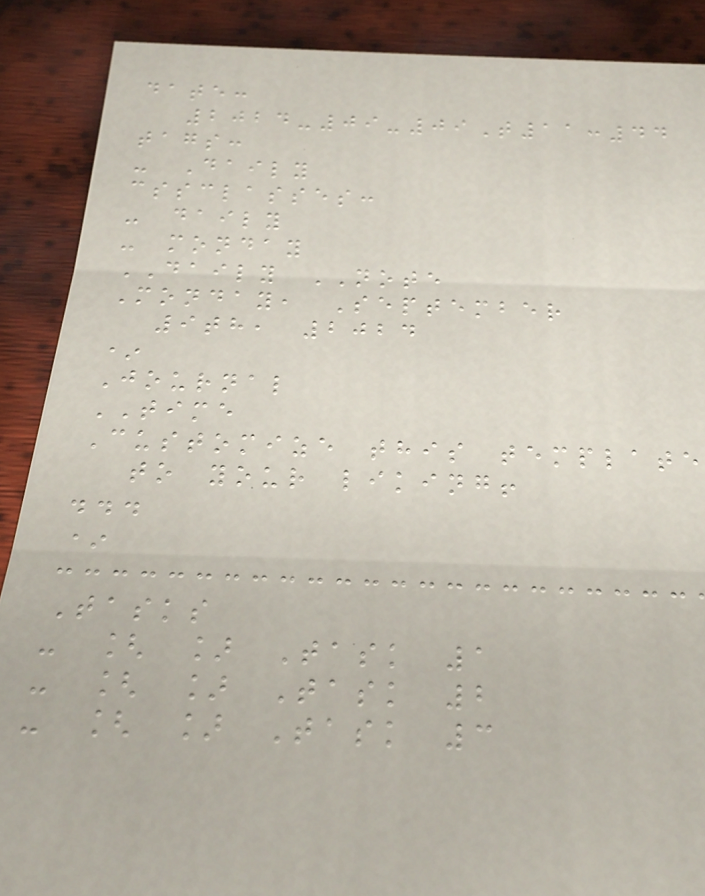date:
2024-09-09T11:44
tags:
- Daily
cssclasses:
- daily
- monday
DAILY NOTE
Monday, September
9th, 2024
*
Journal
TIME
Customize this template
to your liking!
...
*
Tasks
- [ ] Task 1
- [ ] Task 2
- [ ] Task 3
